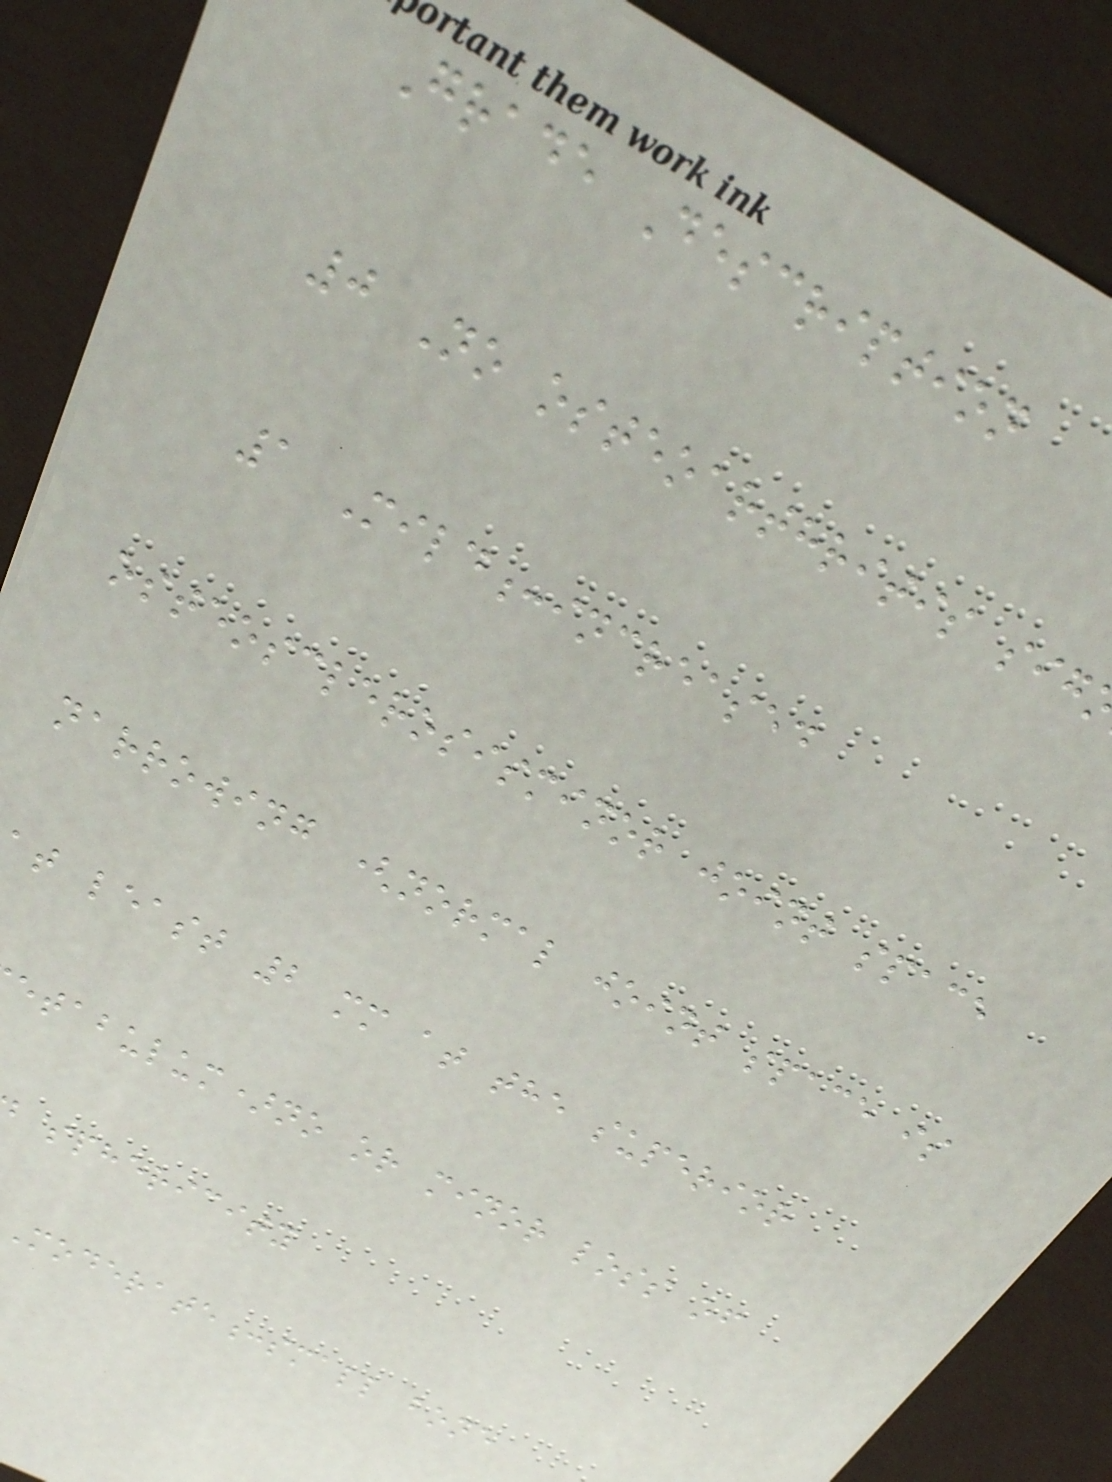Grade Description
0 No osteoarthritis sig
1 Mild:increased
osteosclerosisminor joint space
narrowing (normal joint space is
at least 2 mm at the superior
etabulum)no or minor loss of
sphericity
Moderate:small bone
